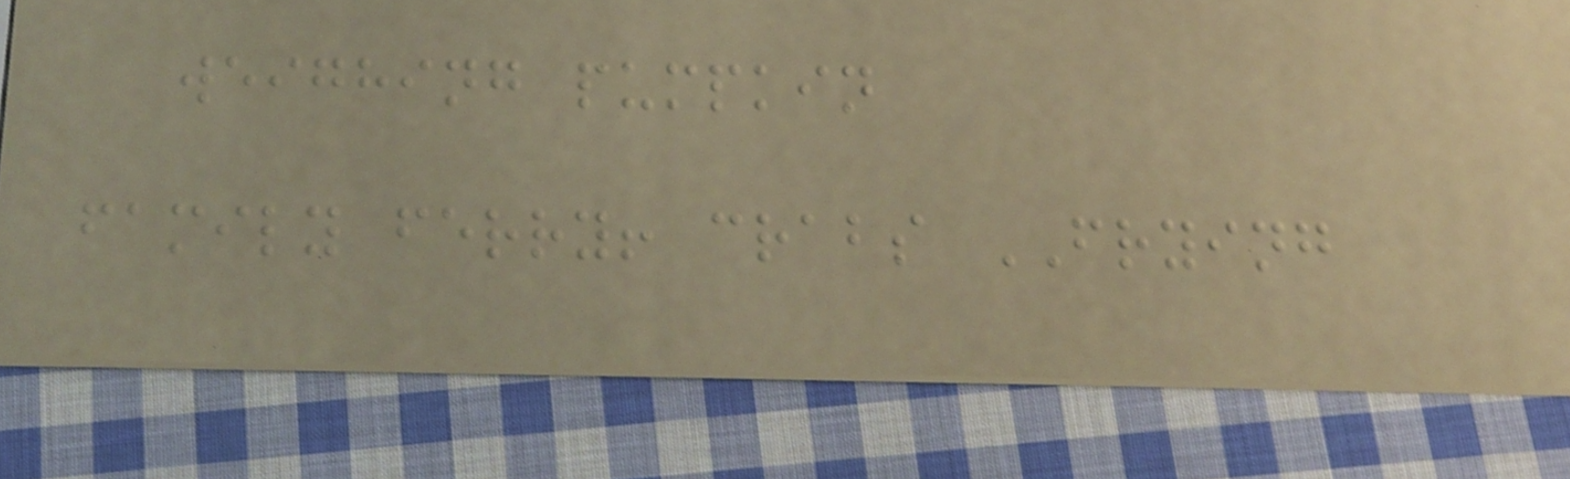weighing pumpkin
family ferry! crabs FRYING
